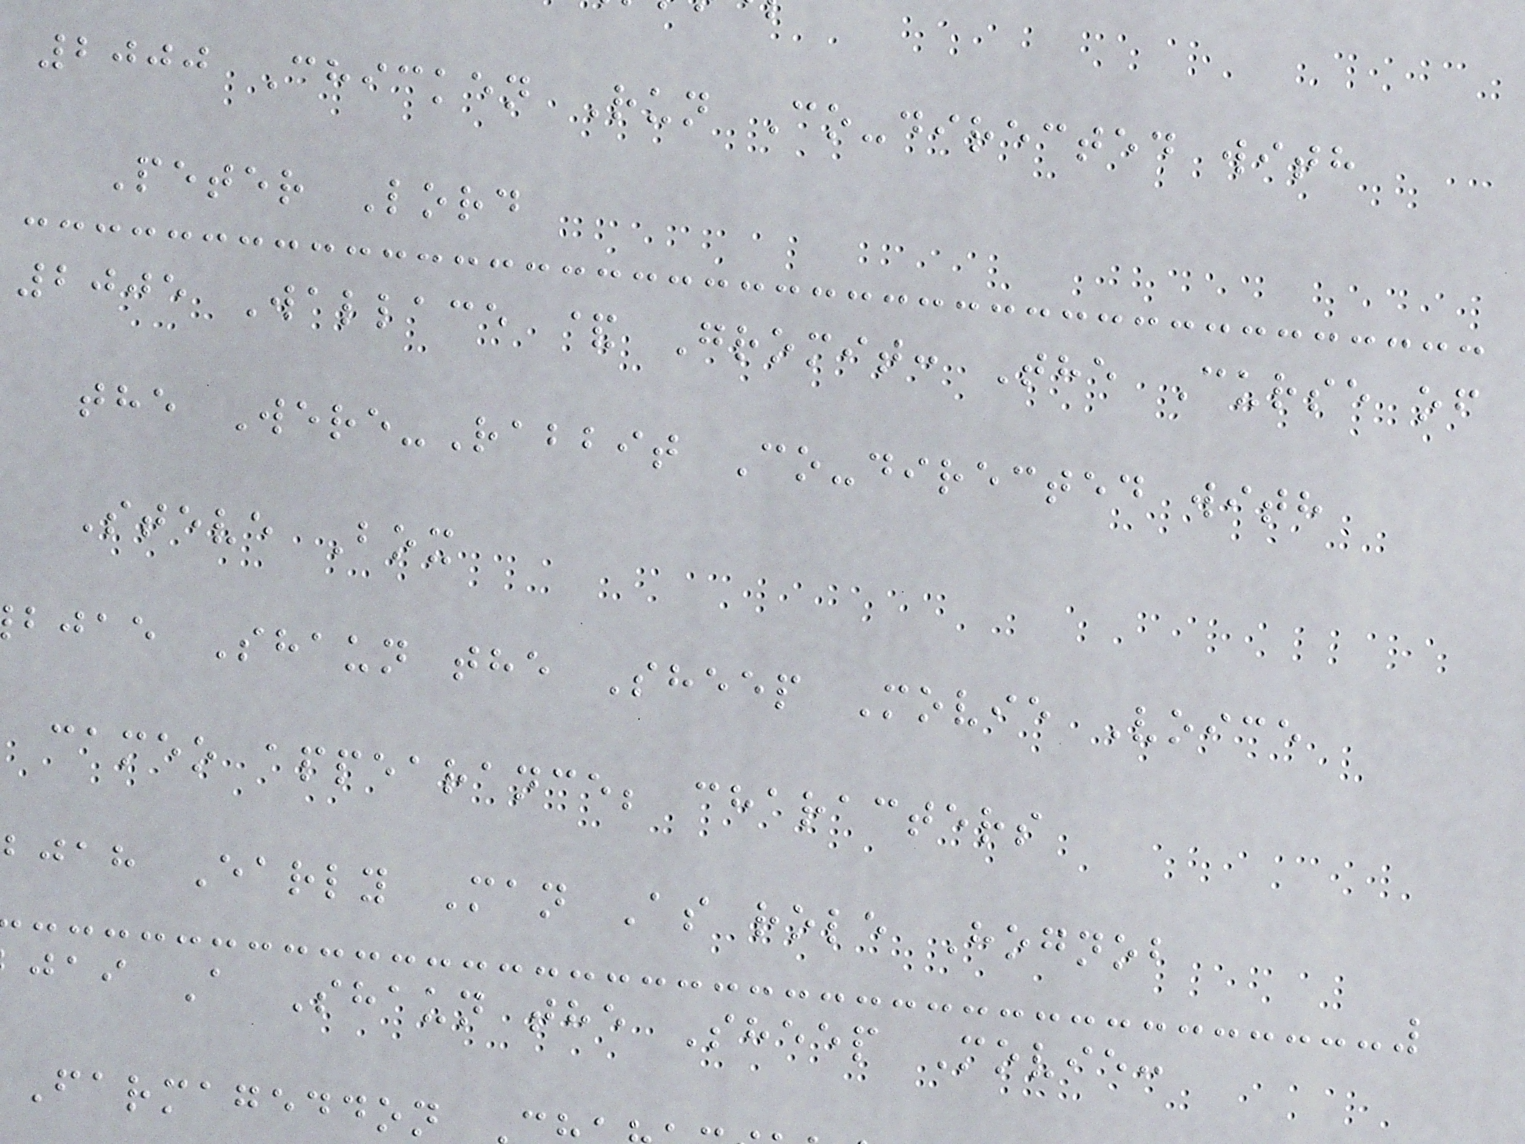2000 Chicken Run Co-directed with
Peter Lord
2005 Wallace & Gromit: The Curse of
the Were-Rabbit Co-directed with
Steve Box
bjae Shaun the Sheep Movie Voice
cameo appearance; characters
bjah Early Man As role Hognob
jai A Shaun the Sheep Movie:
Farmageddon
